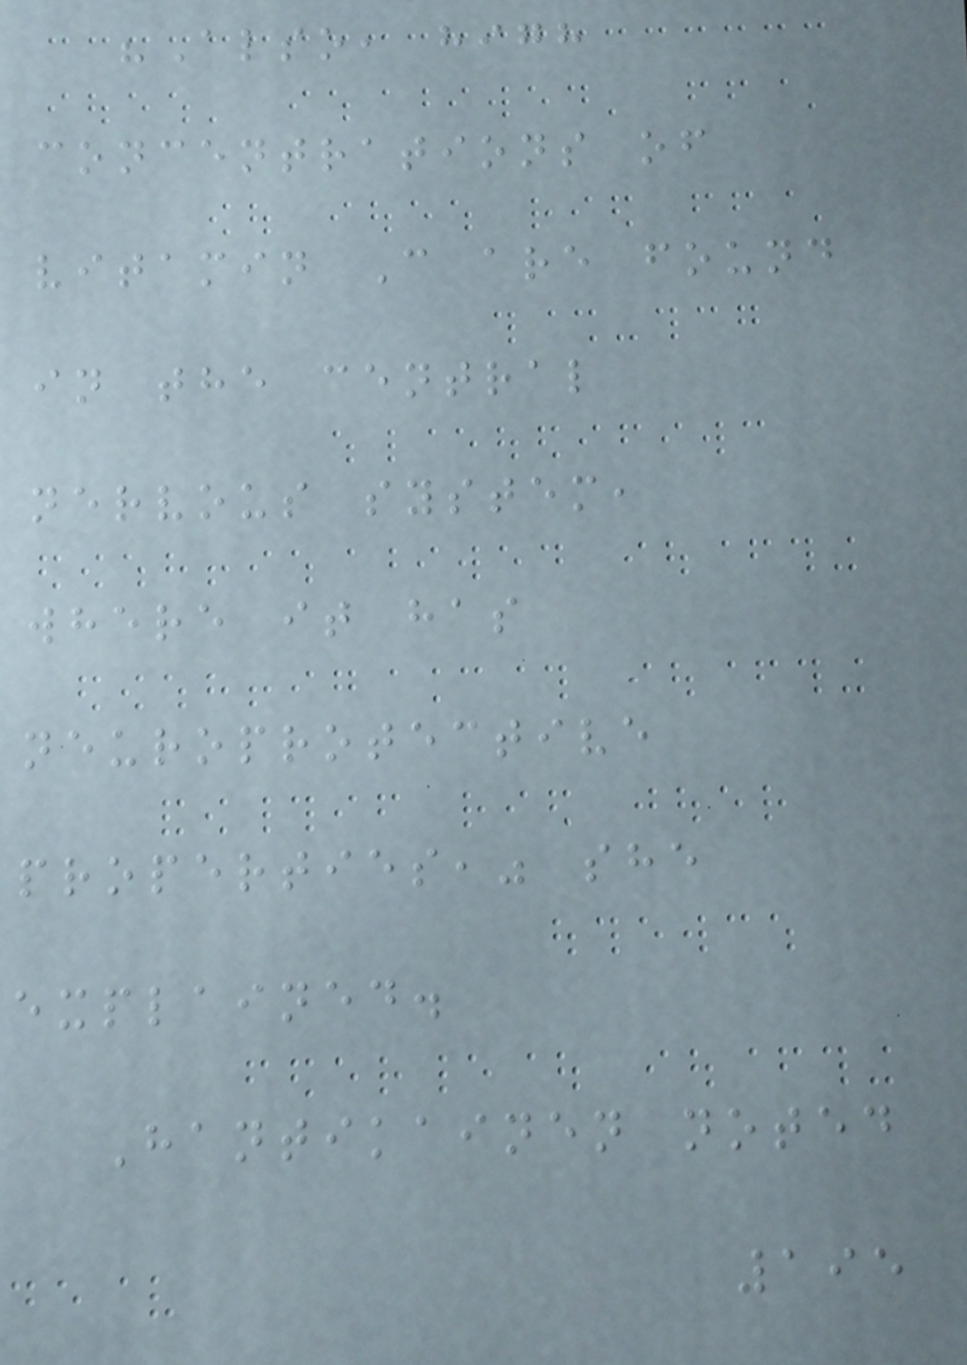"Also, high
concentrations of
vitamin C are found
in the central
nervous system,
where it has
neuroprotective
properties," she
explained.
Hantikainen noted
195
